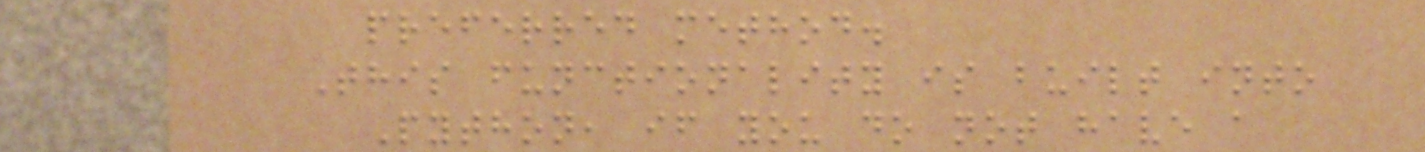preferred method.
This functionality is built into
Python, if you do not have a
